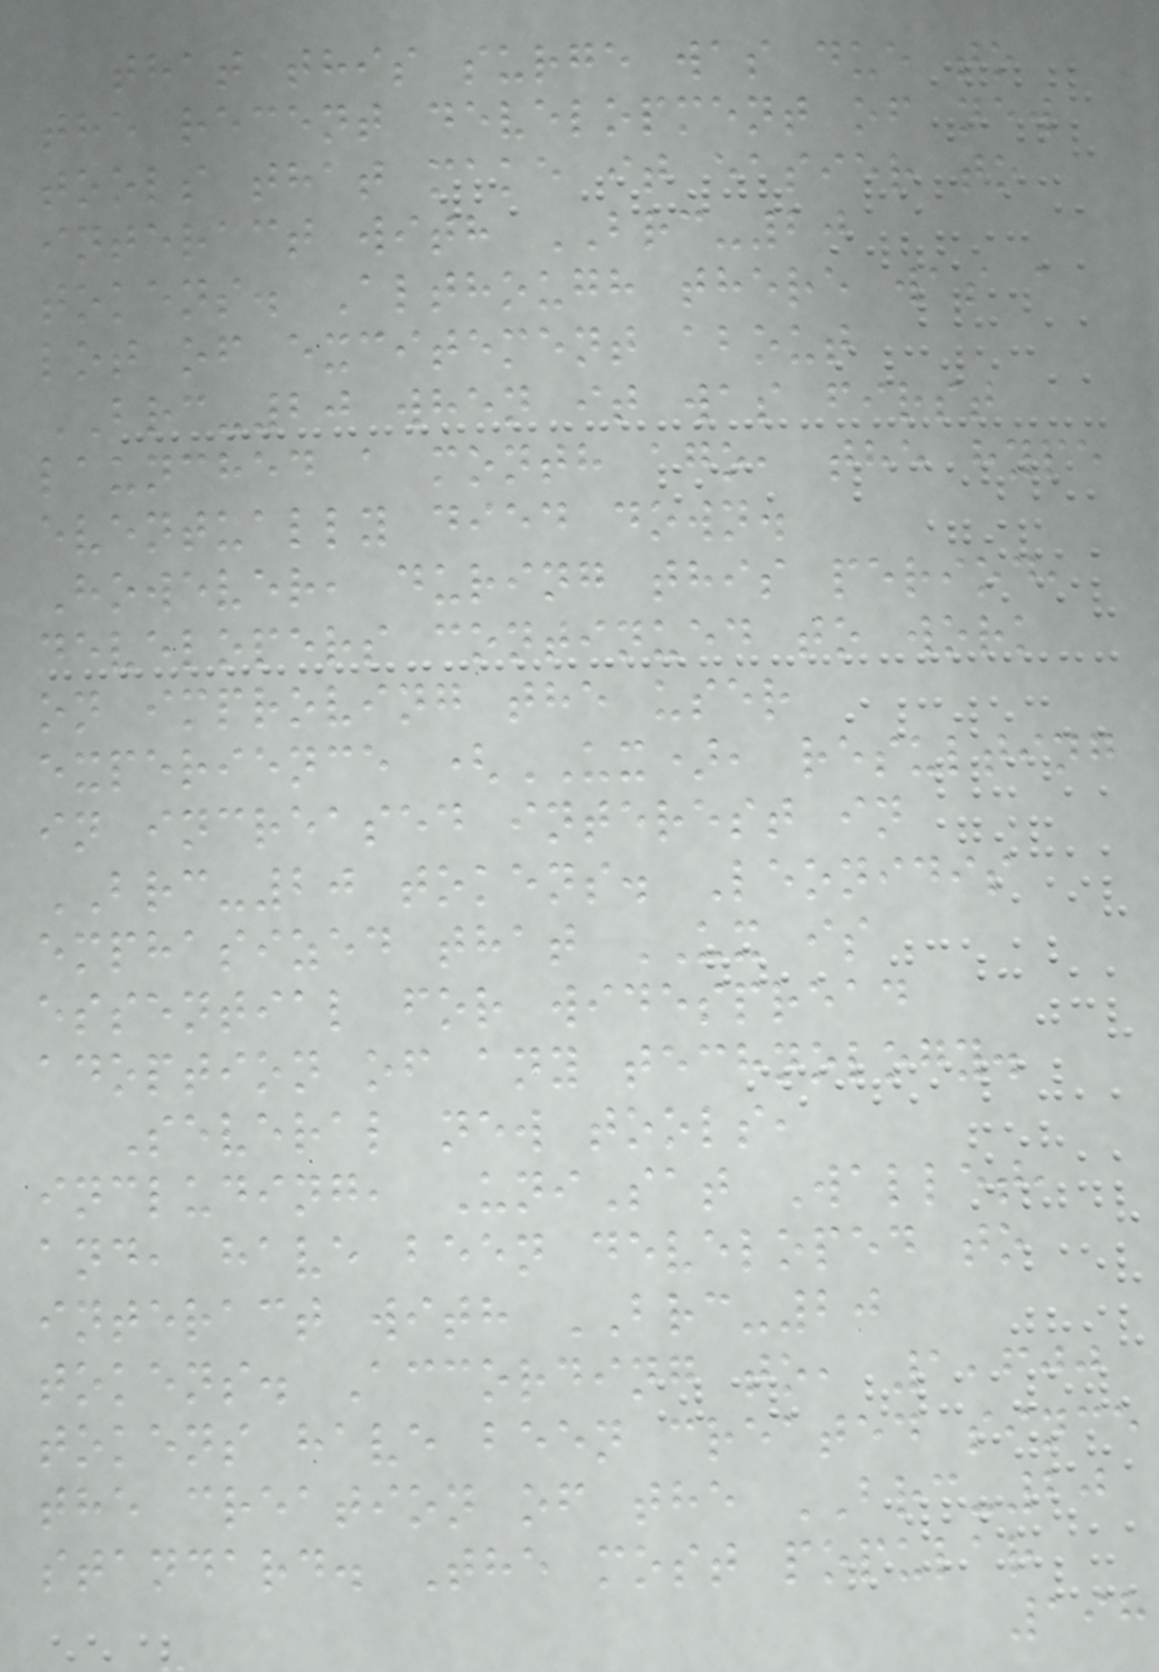that this surge was due to
the recent development of new
tools that make it easier to
interact with BRC-20
tokens. Although there was a
lot of excitement about
BRC-20 when it was first
launched a month ago, the hype
eventually died down.
However, during this period,
developers continued to work
on improving the user
experience (UX), resulting
in increased interest in
BRC-20 tokens. Leonidis
emphasized that UX is
essential for widespread
adoption of any technology.
Several new tools,
including, UniSat Wallet,
and, have been developed to
interact with BRC-20
tokens. According to, 1,600
tokens have been created since
the creation of the BRC-20
standard. The most popular
198
